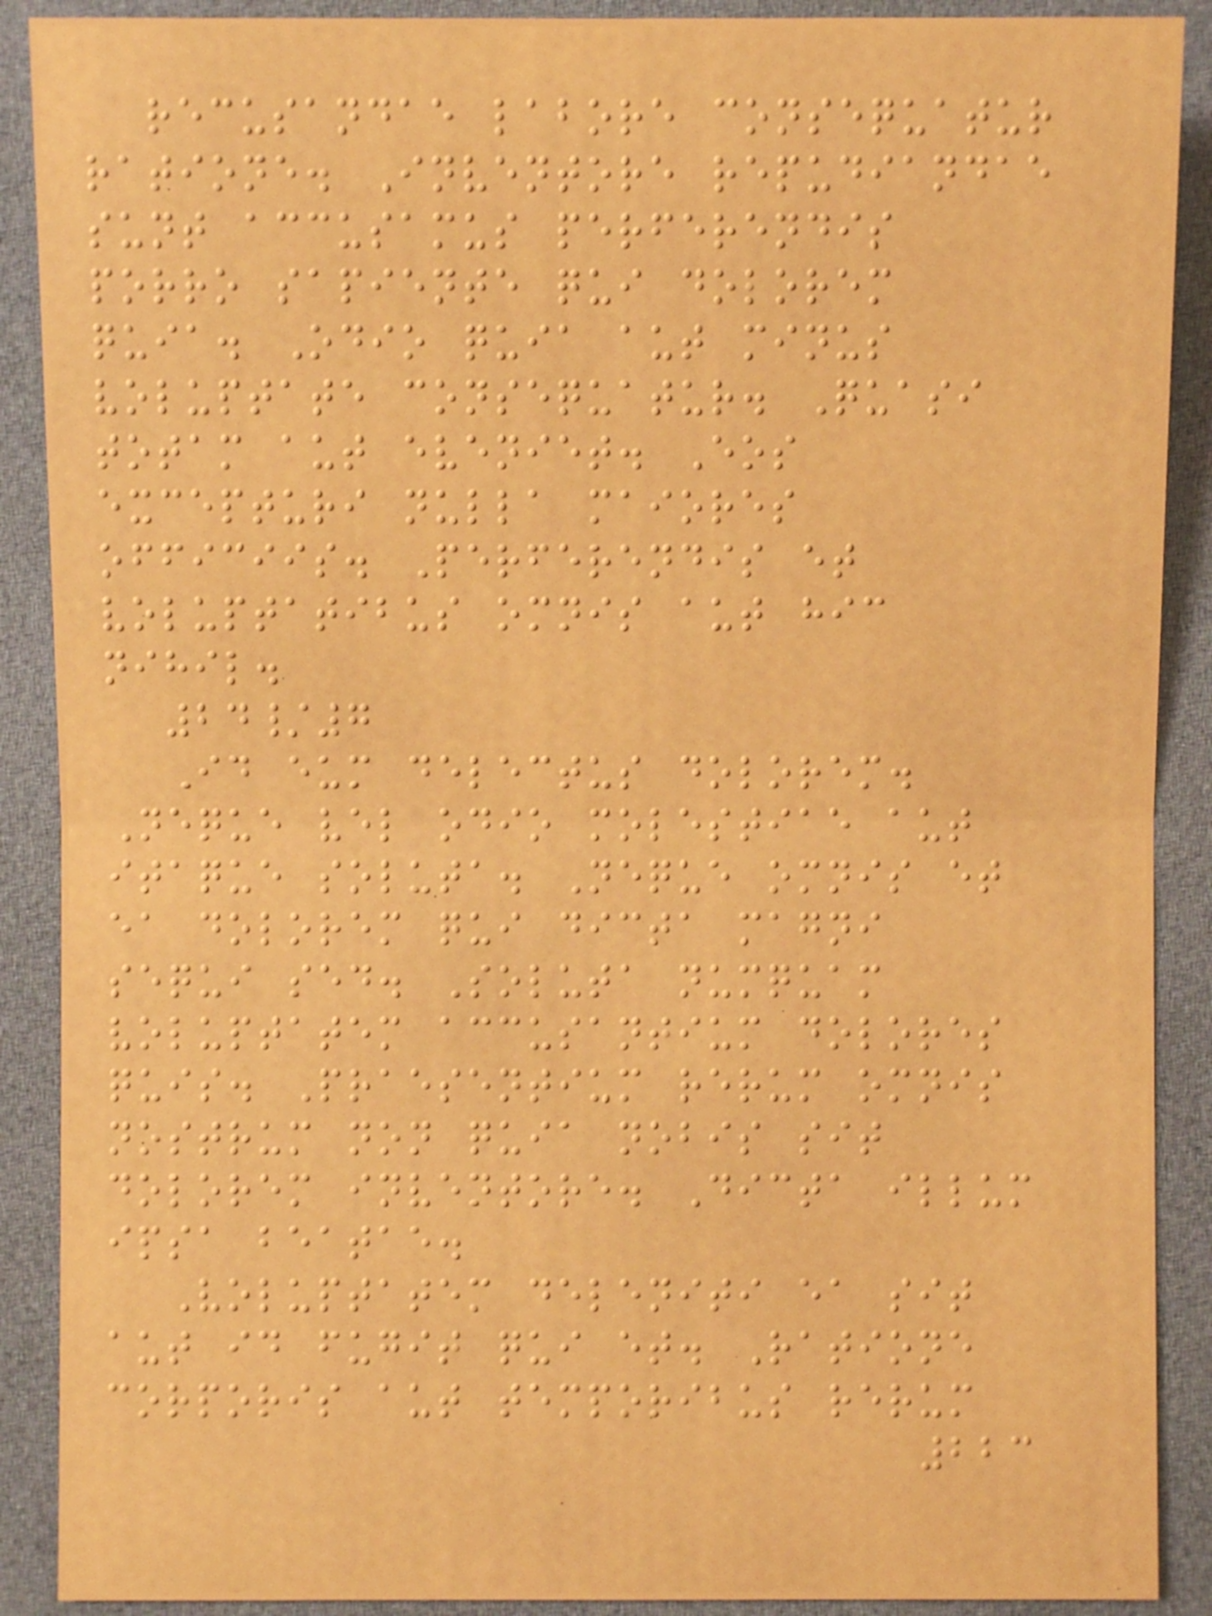recusandae labore consequatur
ratione. Inventore repudiandae
sunt accusamus perferendis
porro sapiente qui dolorem
quia. Odio quia aut minus
voluptate consequatur. Quasi
totam aut eveniet. Eos
excepturi nulla maiores
officiis. Perferendis et
voluptatibus omnis aut hic
nihil.
24/7
Id eum delectus dolorem.
Neque vel odio molestiae aut
itaque soluta. Neque omnis et
ea dolorem qui dicta magni
sequi sed. Soluta numquam
voluptatem accusantium dolores
quis. Praesentium rerum omnis
nostrum non quia nobis sit
dolorem inventore. Dicta illum
ipsa beatae.
Voluptatem deleniti ea sit
aut id fugit qui et. Ratione
corporis aut temporibus rerum
223
